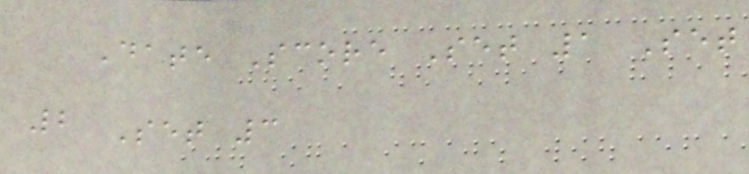Date Score Set 1 Set
2 Set 3
